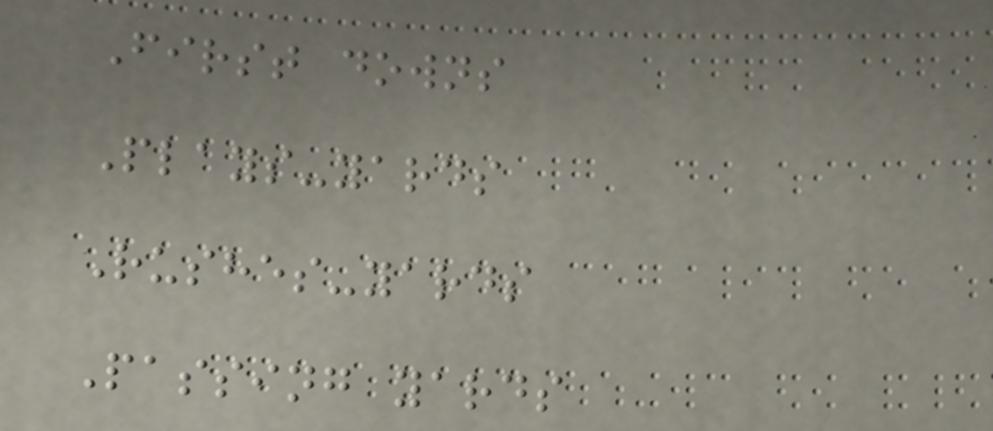First downs
Plays-yards
Rushes-yards
Passing yards
